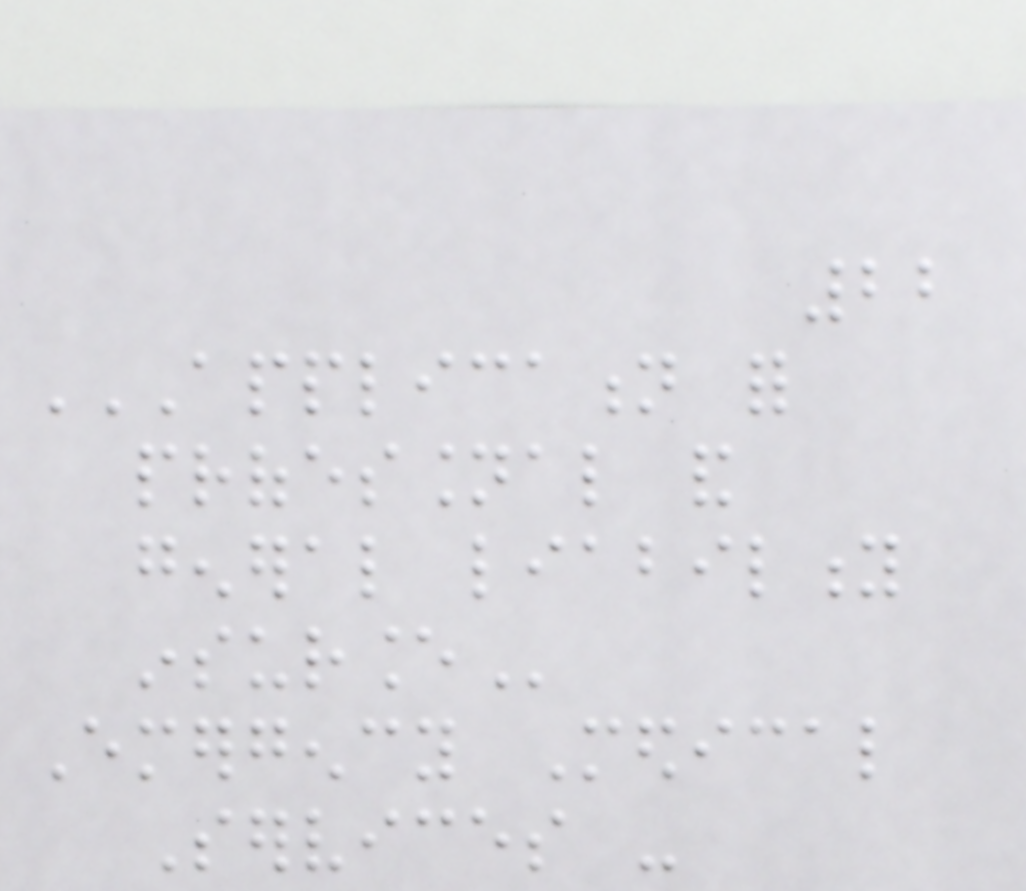22
APPLICATION FOR
PROFESSIONAL AND
GENERAL LIABILITY
INSURANCE
Emergency Medical
Services -
